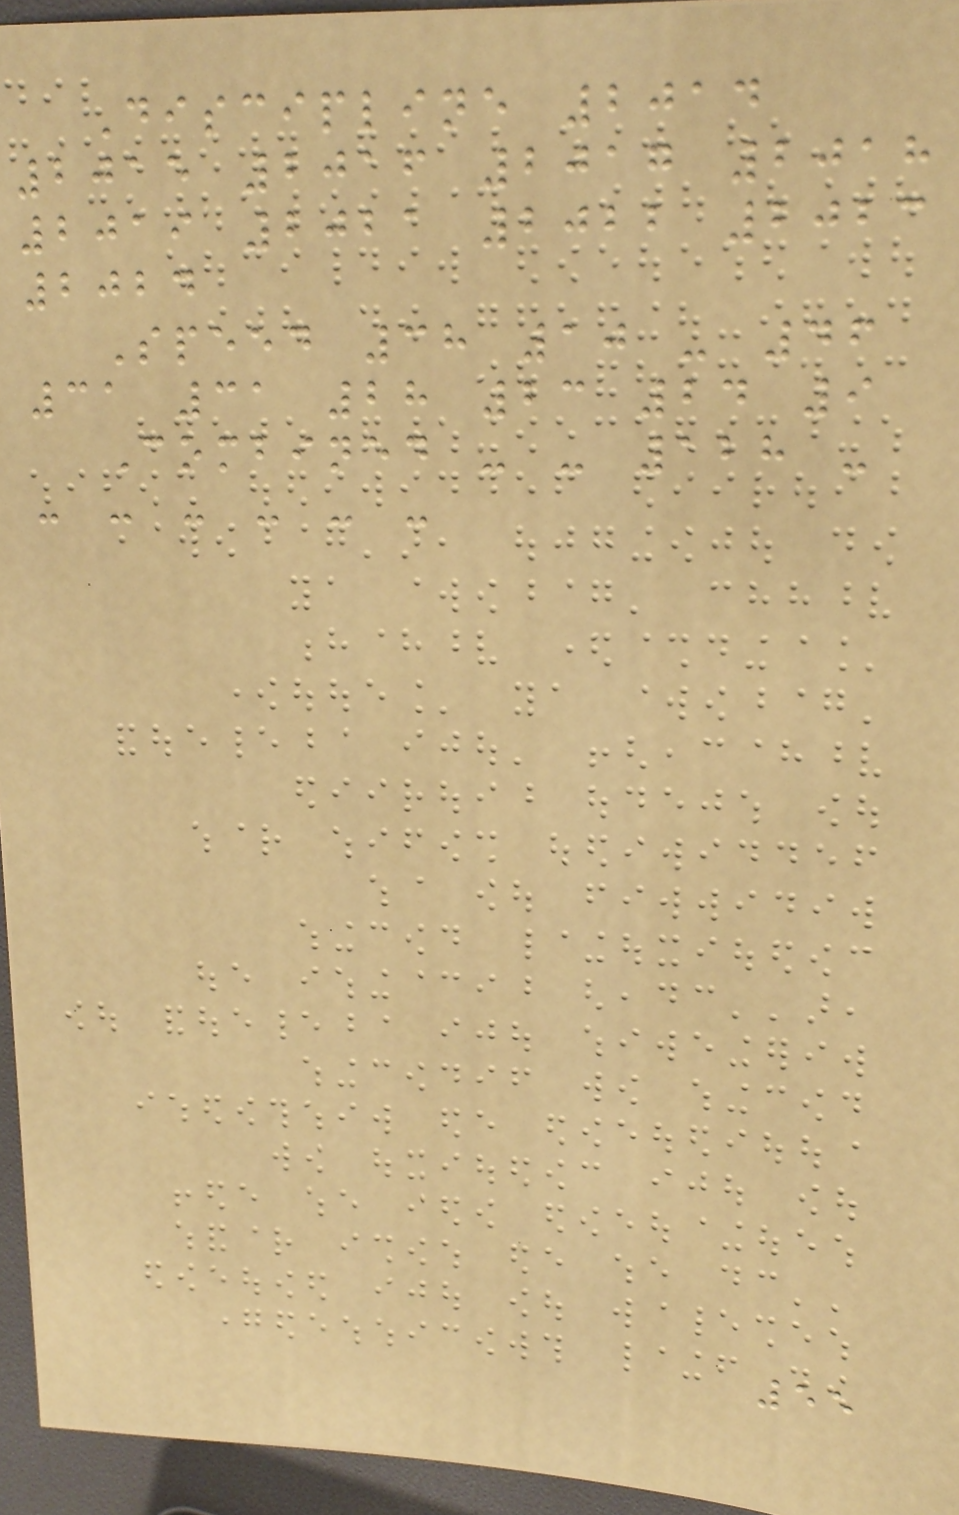Discipline 2014
2015 2016 2017 2018
2019 2021 2022 2023
2024
Speed 38 10 - 46
31 31 28 23 24 9
Combined - - 128 -
- - - - - -
55
